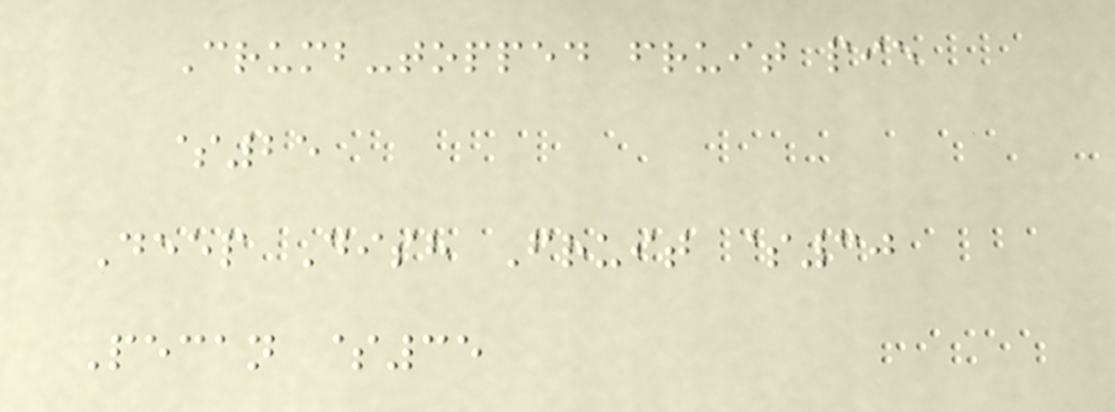Crumb-topped fruit pie
$25
Deep Dish Fruit $30
Pecan $35
